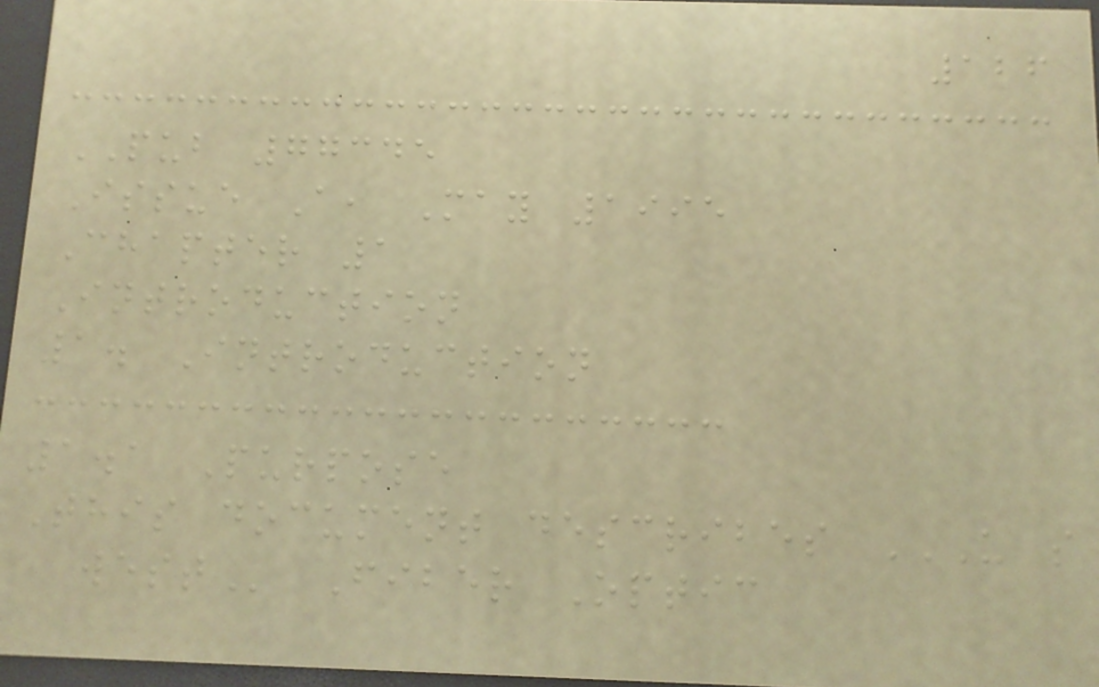126
PUB 77345
Issue A, May 1995
Chapter 1
Introduction
1. Introduction
1.1 Purpose
This document describes U S
WEST Fiber Optic
